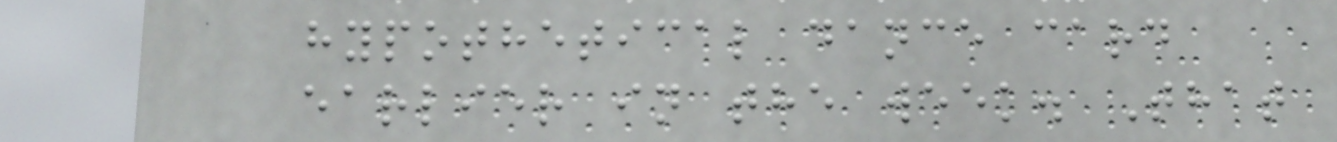hypothetical dance card
earlier in the week. That
